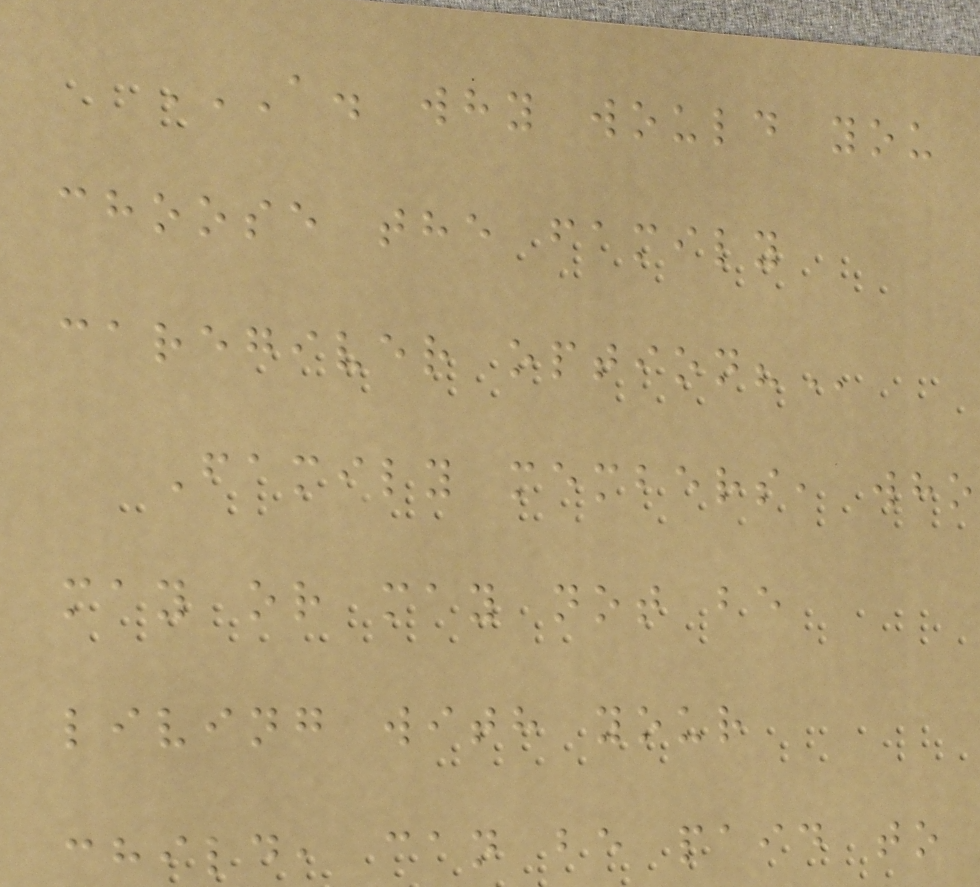A. WHY WOULD YOU
CHOOSE THE FAMILY
CAREGIVER OPTION?
Family members, who
may or may not be
living with your
child, can be paid to
